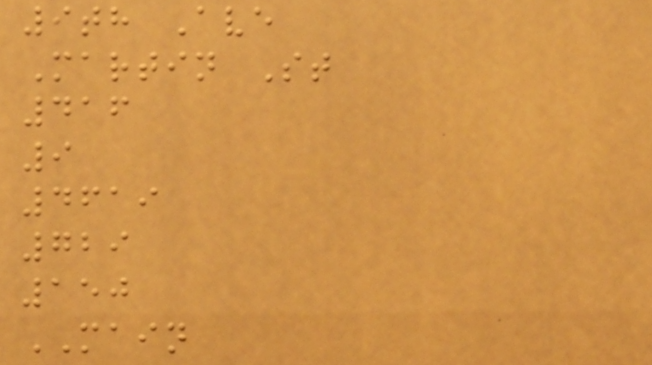9th Ave
Martin St
416
9
4619
729
150
MAIN
